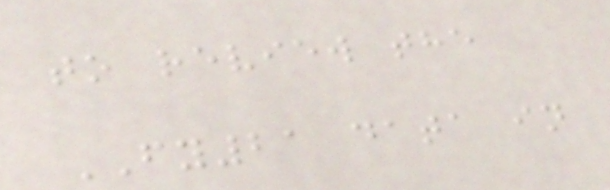to review the
FY21 data in
